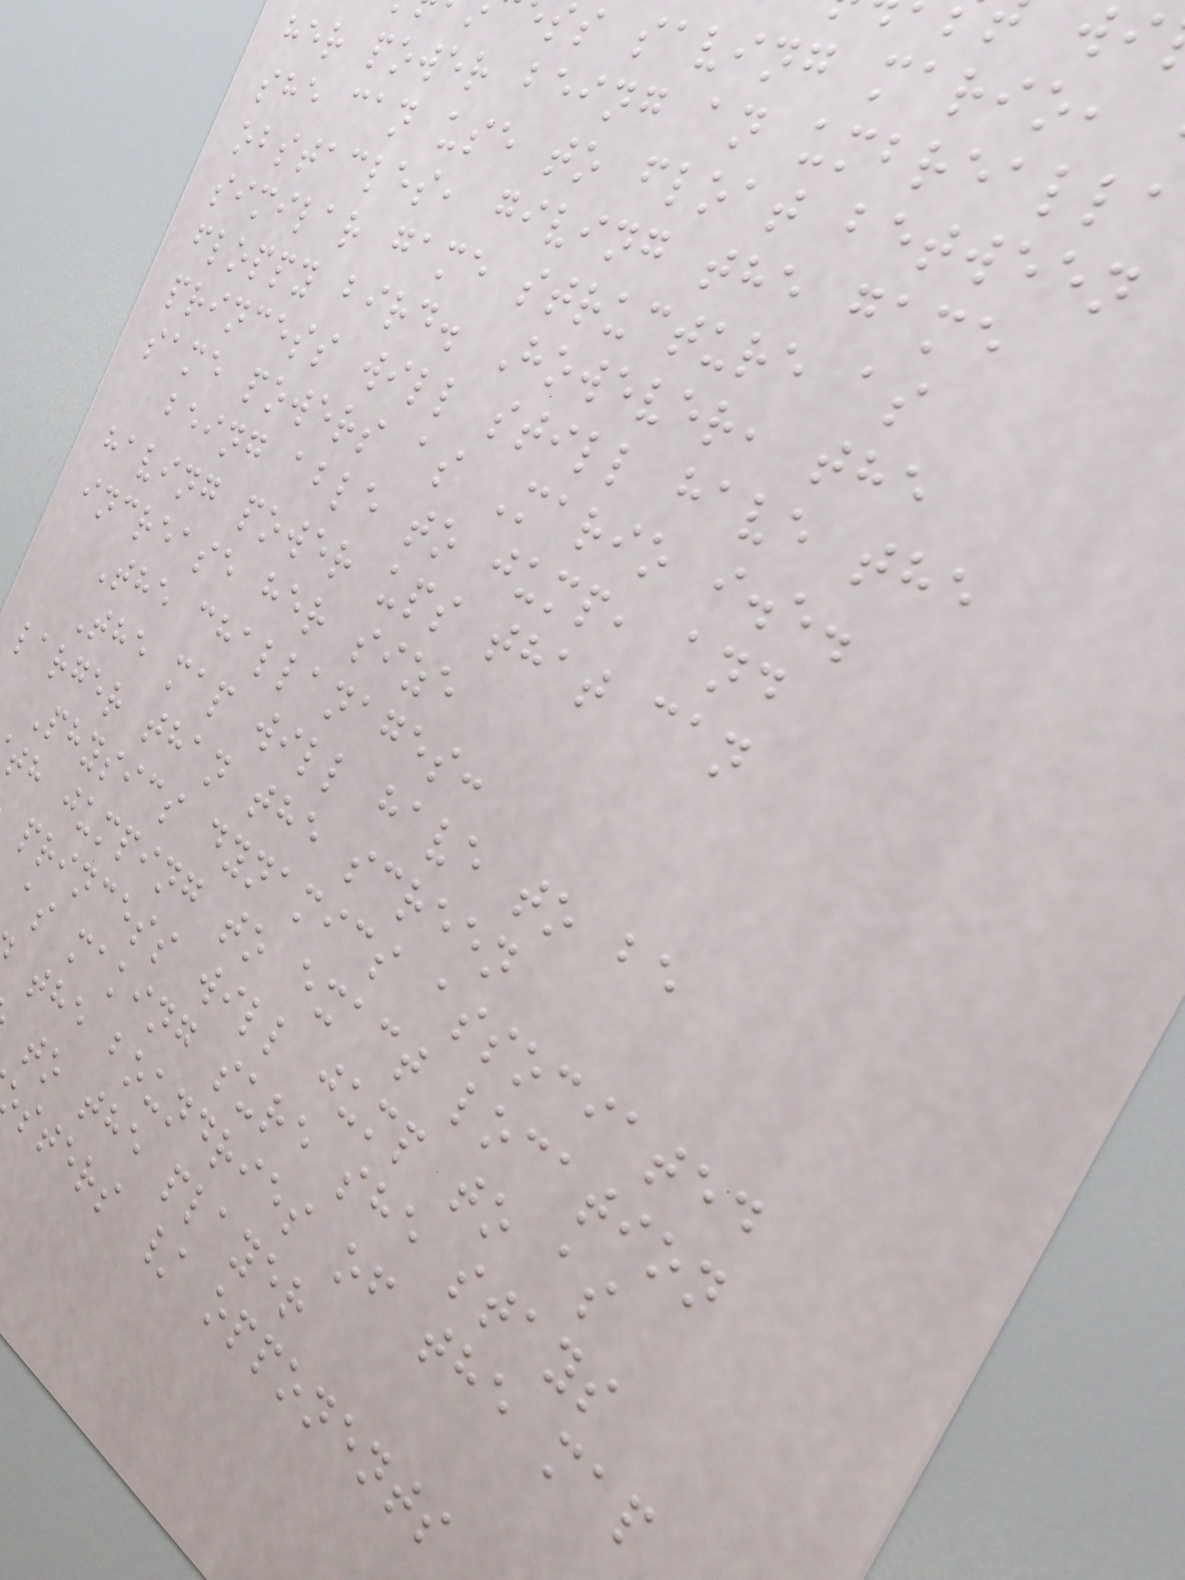ss saving mario,
her power being an umbrealla
she can use to float between
obstacles, giving the game
similar game structure as
floppy bird. However, the
princess will still have the
same powers as Mario i.e.
being able to jump, and
having power ups that can
increase her size
The challanages:
The map will have to be
larger than the screen
Physics dynamics associated
th jumping to exact location
princess will jump to as
as making sure she stays
the boundries of the map
to the player
sters / opponents
